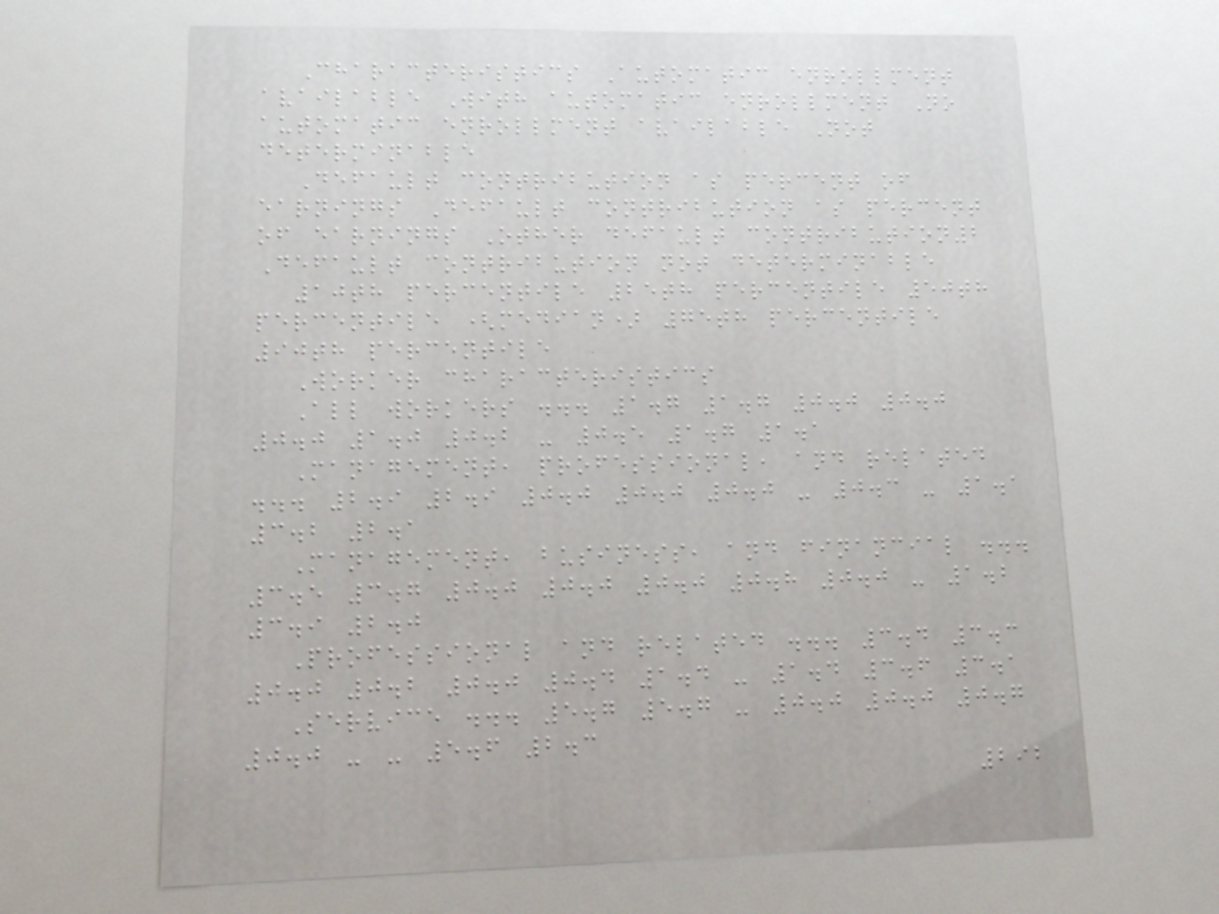Characteristics Automatic enrollment
available With automatic enrollment No
automatic enrollment available Not
determinable
Default contribution as percent of
earnings Default contribution as percent
of earnings Other default contribution2
Default contribution not determinable
10th percentile 25th percentile 50th
percentile (median) 75th percentile
90th percentile
Worker characteristics
All workers ... 1.7 1.7 0.0 0.0
0.0 1.0 0.2 - 0.5 1.7 1.1
Management, professional, and related
... 2.9 2.9 0.0 0.0 0.0 - 0.3 - 1.1
3.2 2.1
Management, business, and financial ...
3.5 3.7 0.0 0.0 0.0 0.8 0.0 - 1.2
3.9 2.0
Professional and related ... 3.4 3.3
0.0 0.2 0.0 0.4 1.4 - 1.4 3.6 3.1
Service ... 5.7 5.7 - 0.0 0.0 0.7
0.0 - - 5.6 2.3
292
